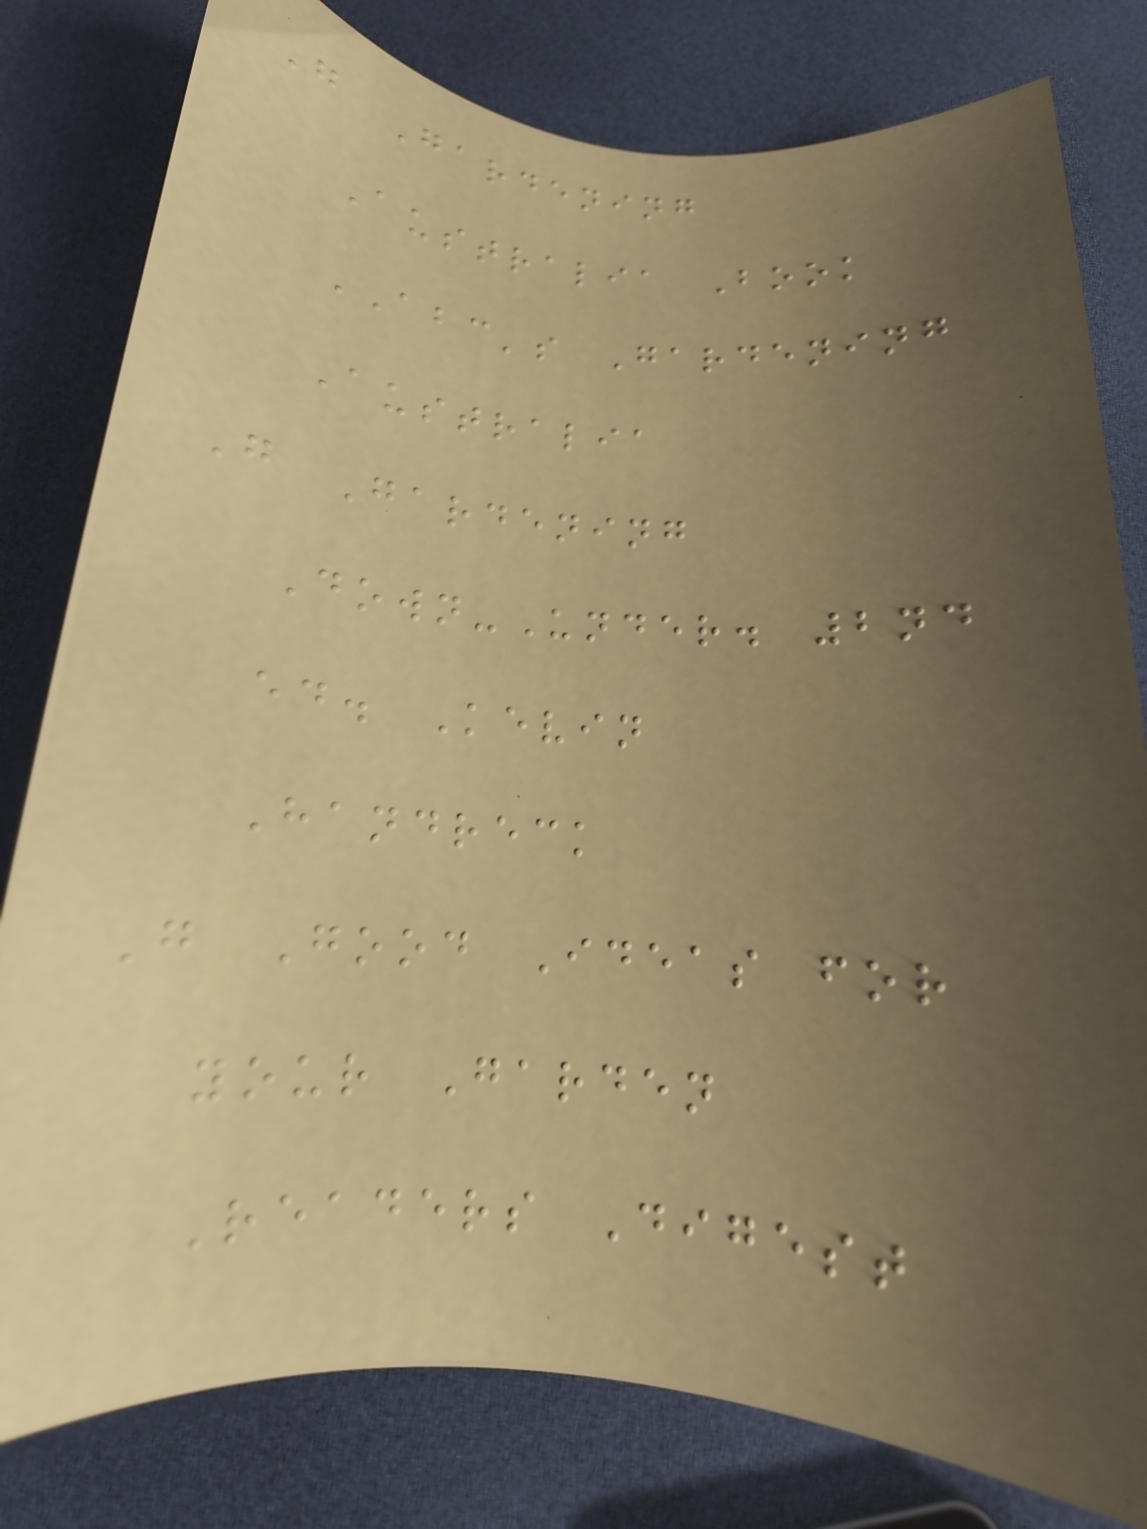G Gardening
Australia Book
ABC's Gardening
Australia
G Gardening
Down-Under. 2nd
ed. Kevin
Handreck
G Good Ideas for
your Garden
Readers Digest
